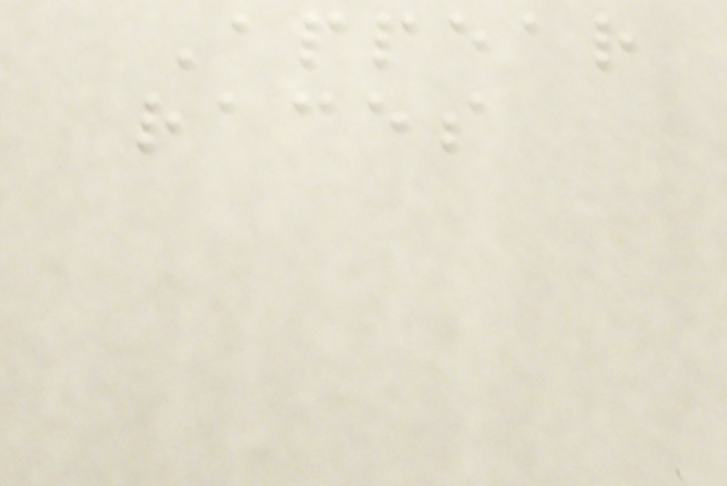Appear
races
